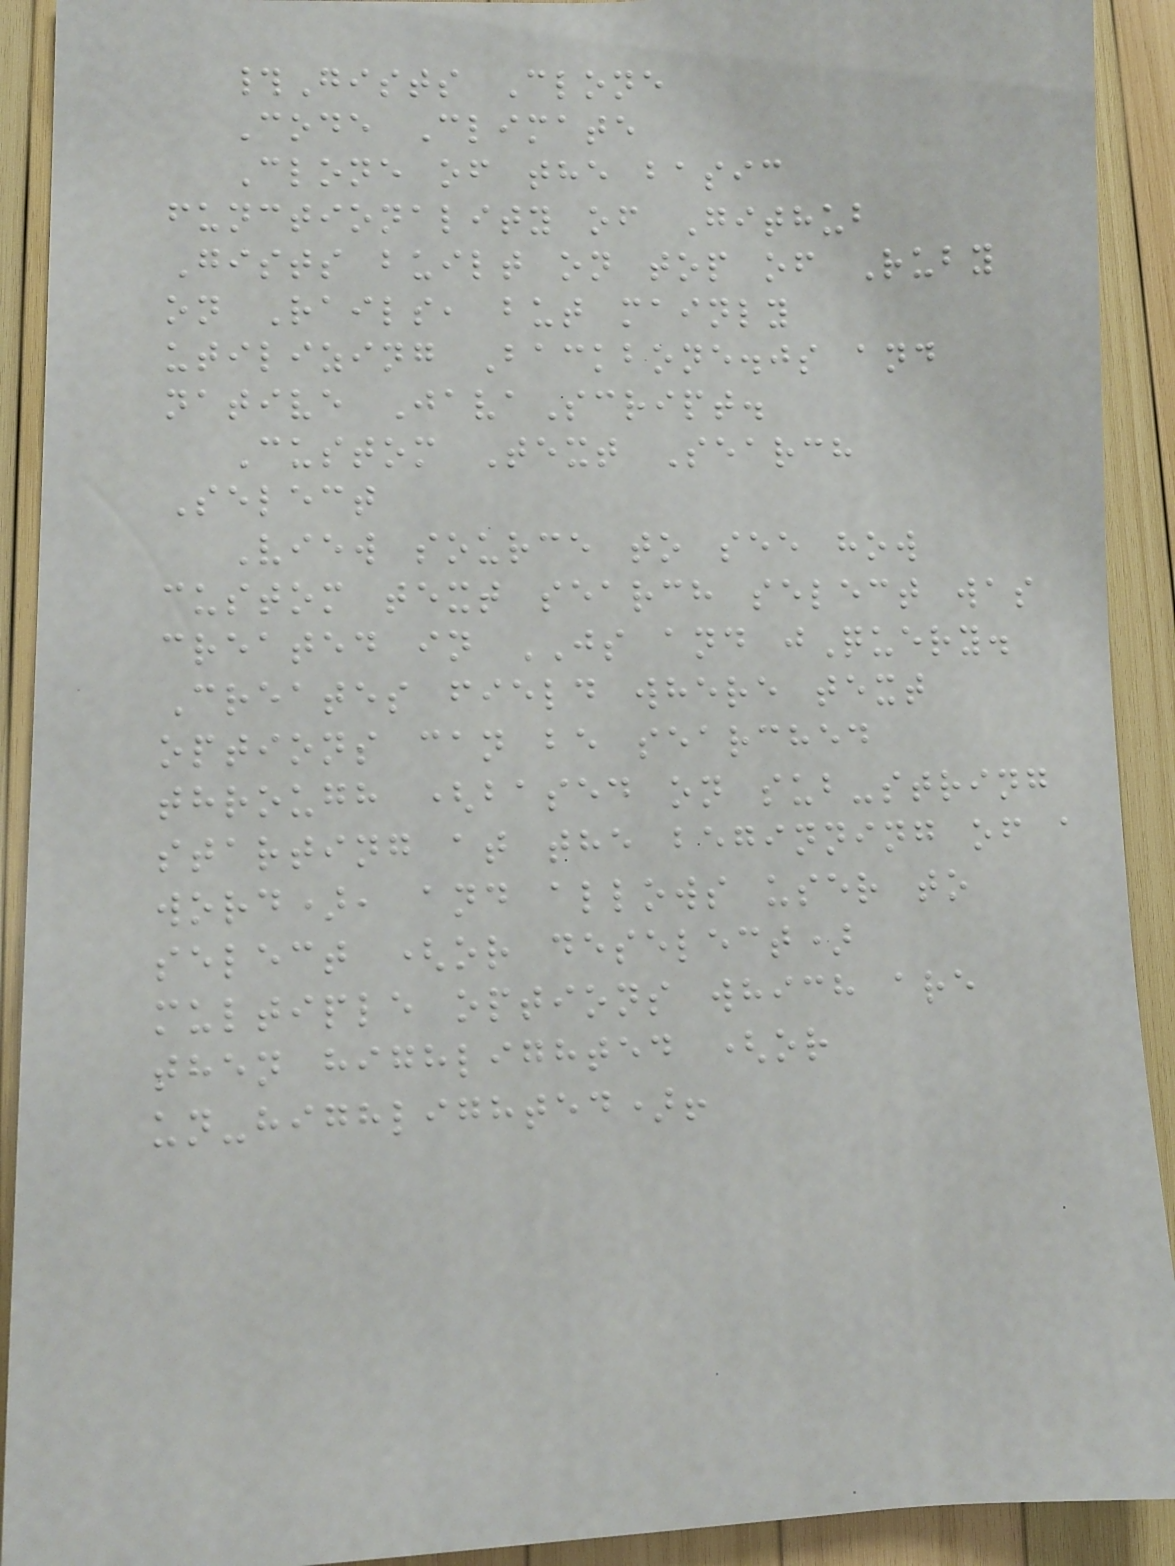#Gists Clone
Code Climate
Clone of the basic
functionality of Github
Gists built on top of Ruby
on Rails, but mainly
utilizing Backbone.js and
native JavaScript.
Custom Text Search
Select
View source to see how
custom text search select was
created in JS and jQuery.
Creates field where text
options can be searched
through (based on sub-string
starting at the beginning of a
word), and allows user to
select (or deselect)
multiple options which are
then highlighted (or
un-highlighted)!
